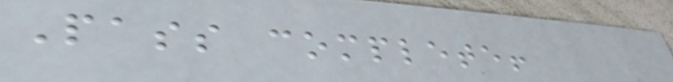Pass complete!
